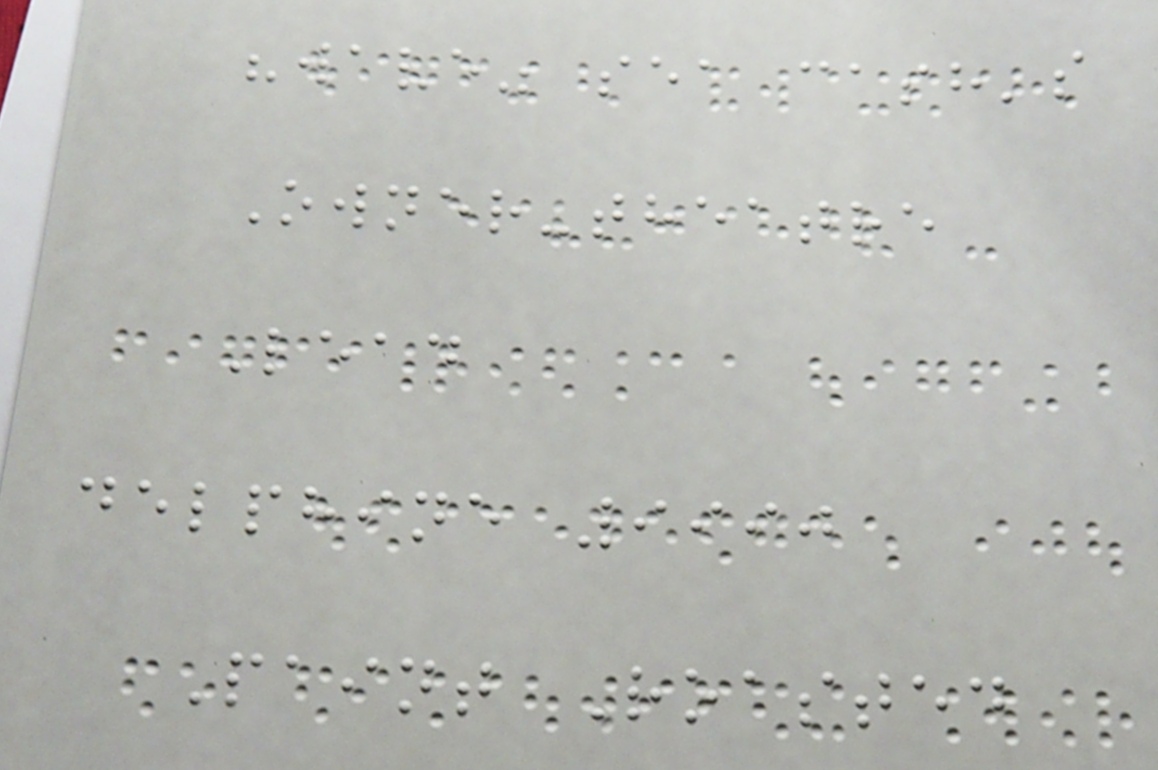"wave" sea cash's
Owner-theatre
Lead
delphine 9990
Paint Roasted
